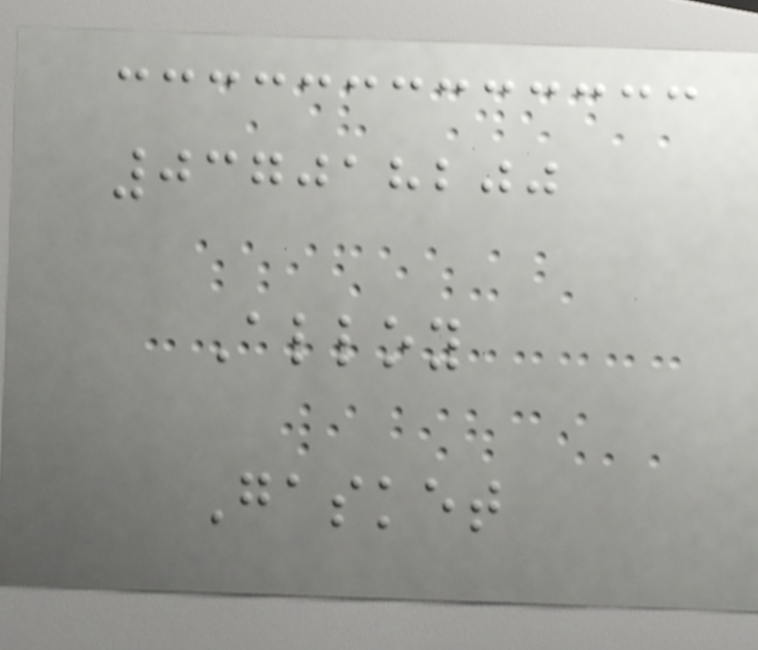037018200
Alloy
Gasket
